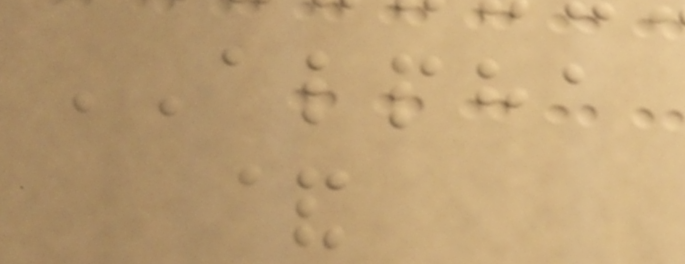ALPHA
&
